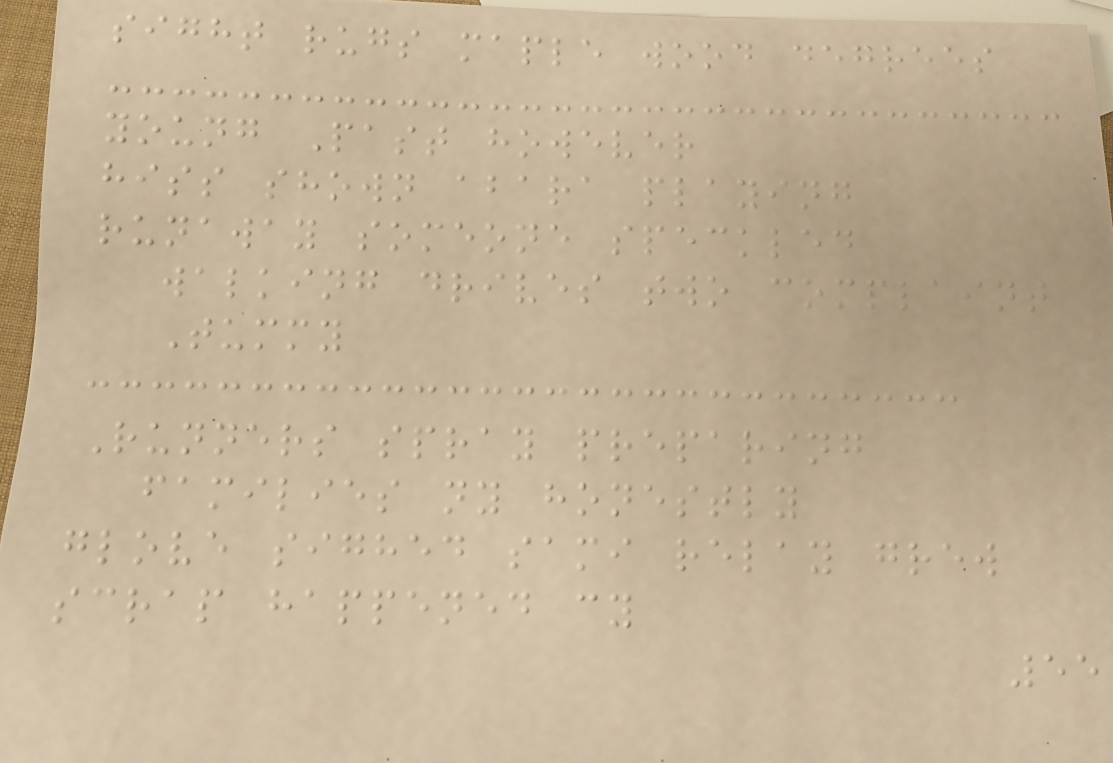sight rugs maple wood degrees
young Past however
hiss shown abara playing
runaway someone speckled
walking drives two complaint
Tummy
Runners spray preparing
families ny honestly
glove sighed sami relay grew
scrap happened cy
55
